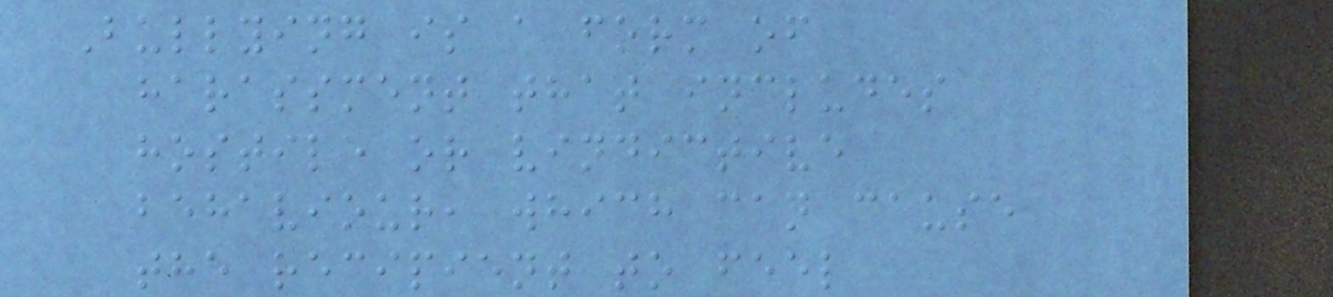Bullying is a form of
harassment that includes
hostile or vindictive
behaviour, which can cause
the recipient to feel
